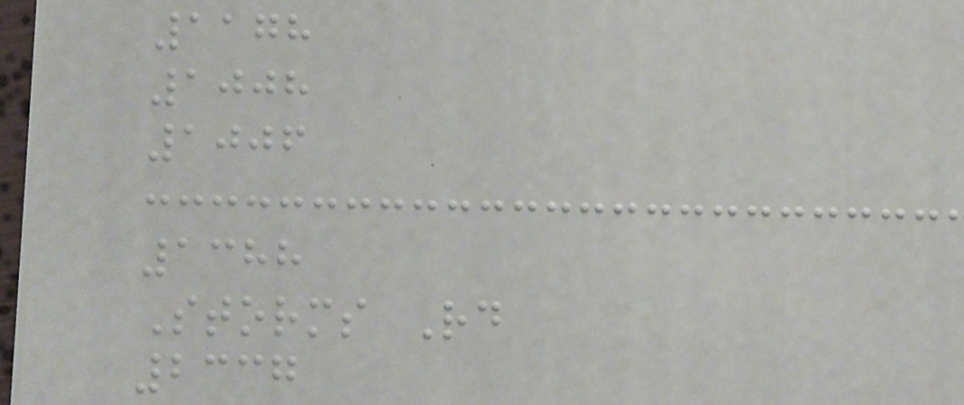1178
1008
1006
1388
Storms Rd
2337
